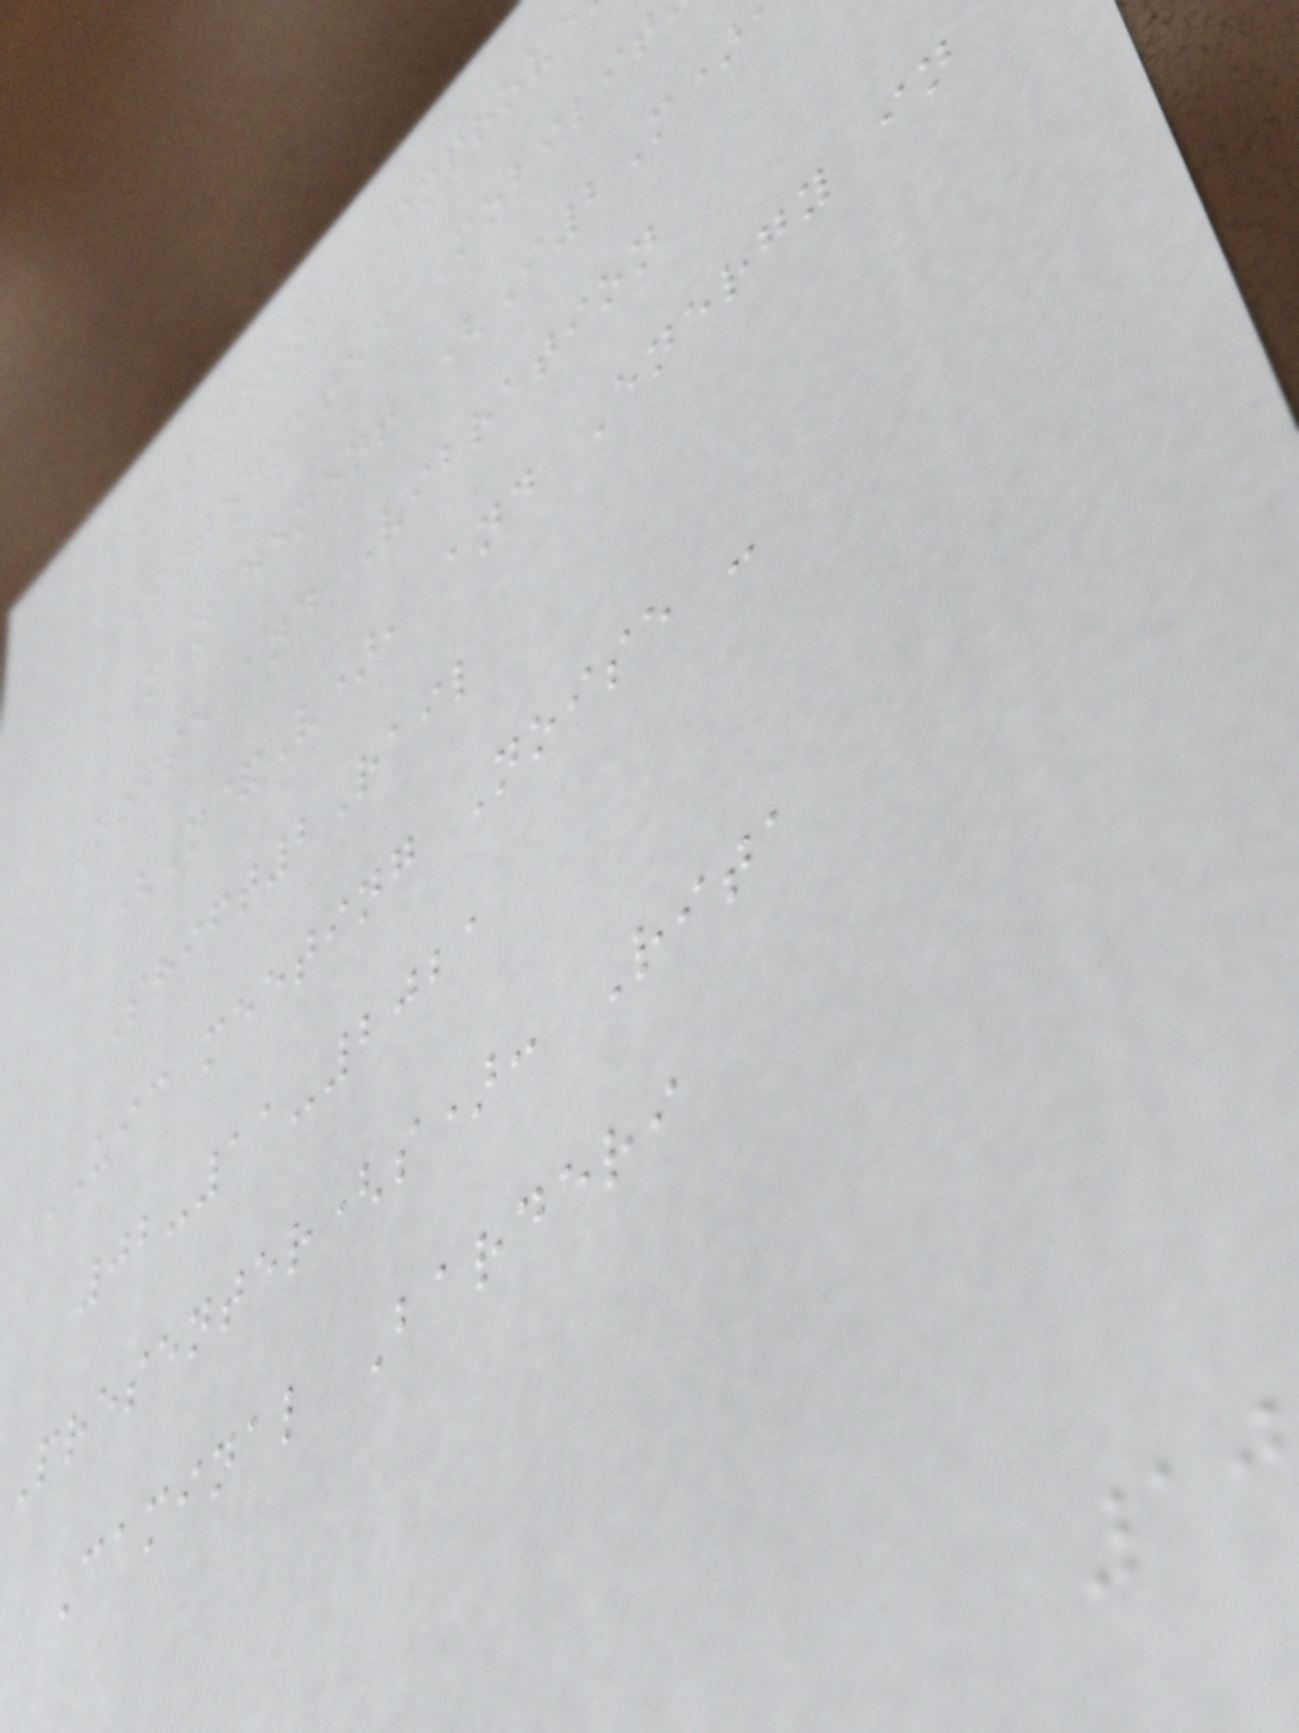Furthering Improve
Integrated Mobilit
Management (I2M)
Noise and Vibration
(N&V), and Energy in
Shift2Rail
UIC meeting Noise -
02-11-2021
Presenter(s): Rita
Caminal Barderi
